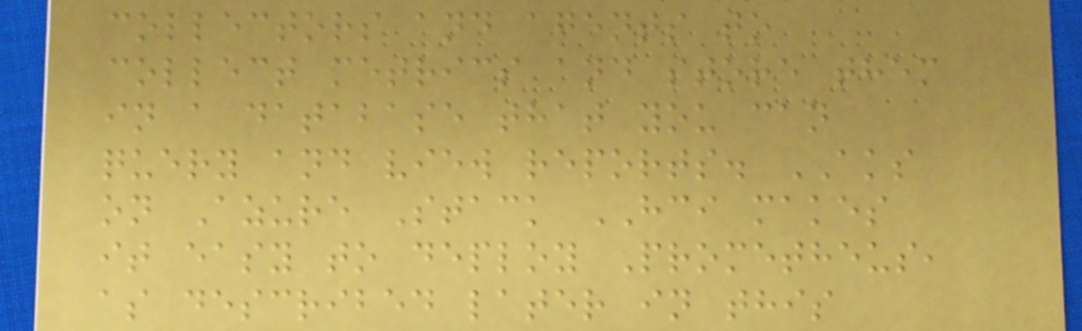collectors and agents to
collect metrics and store them
in a database that you can
query and view reports. AKS
on Azure Stack HCI makes
it easy to deploy Prometheus,
as described later in this
